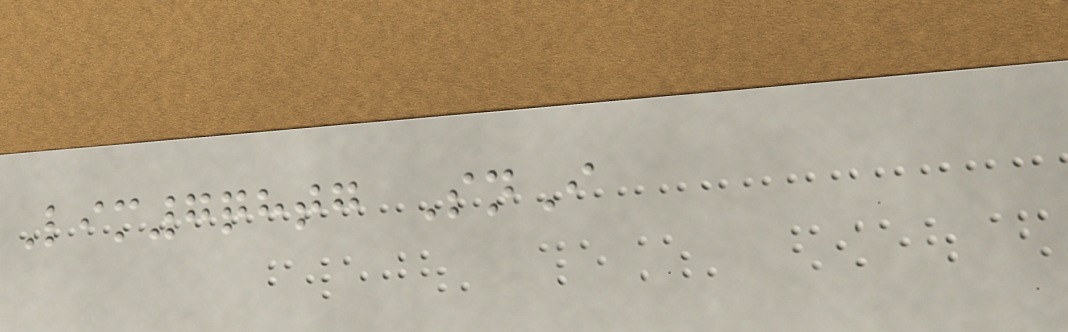Lim7qhtg SnI
